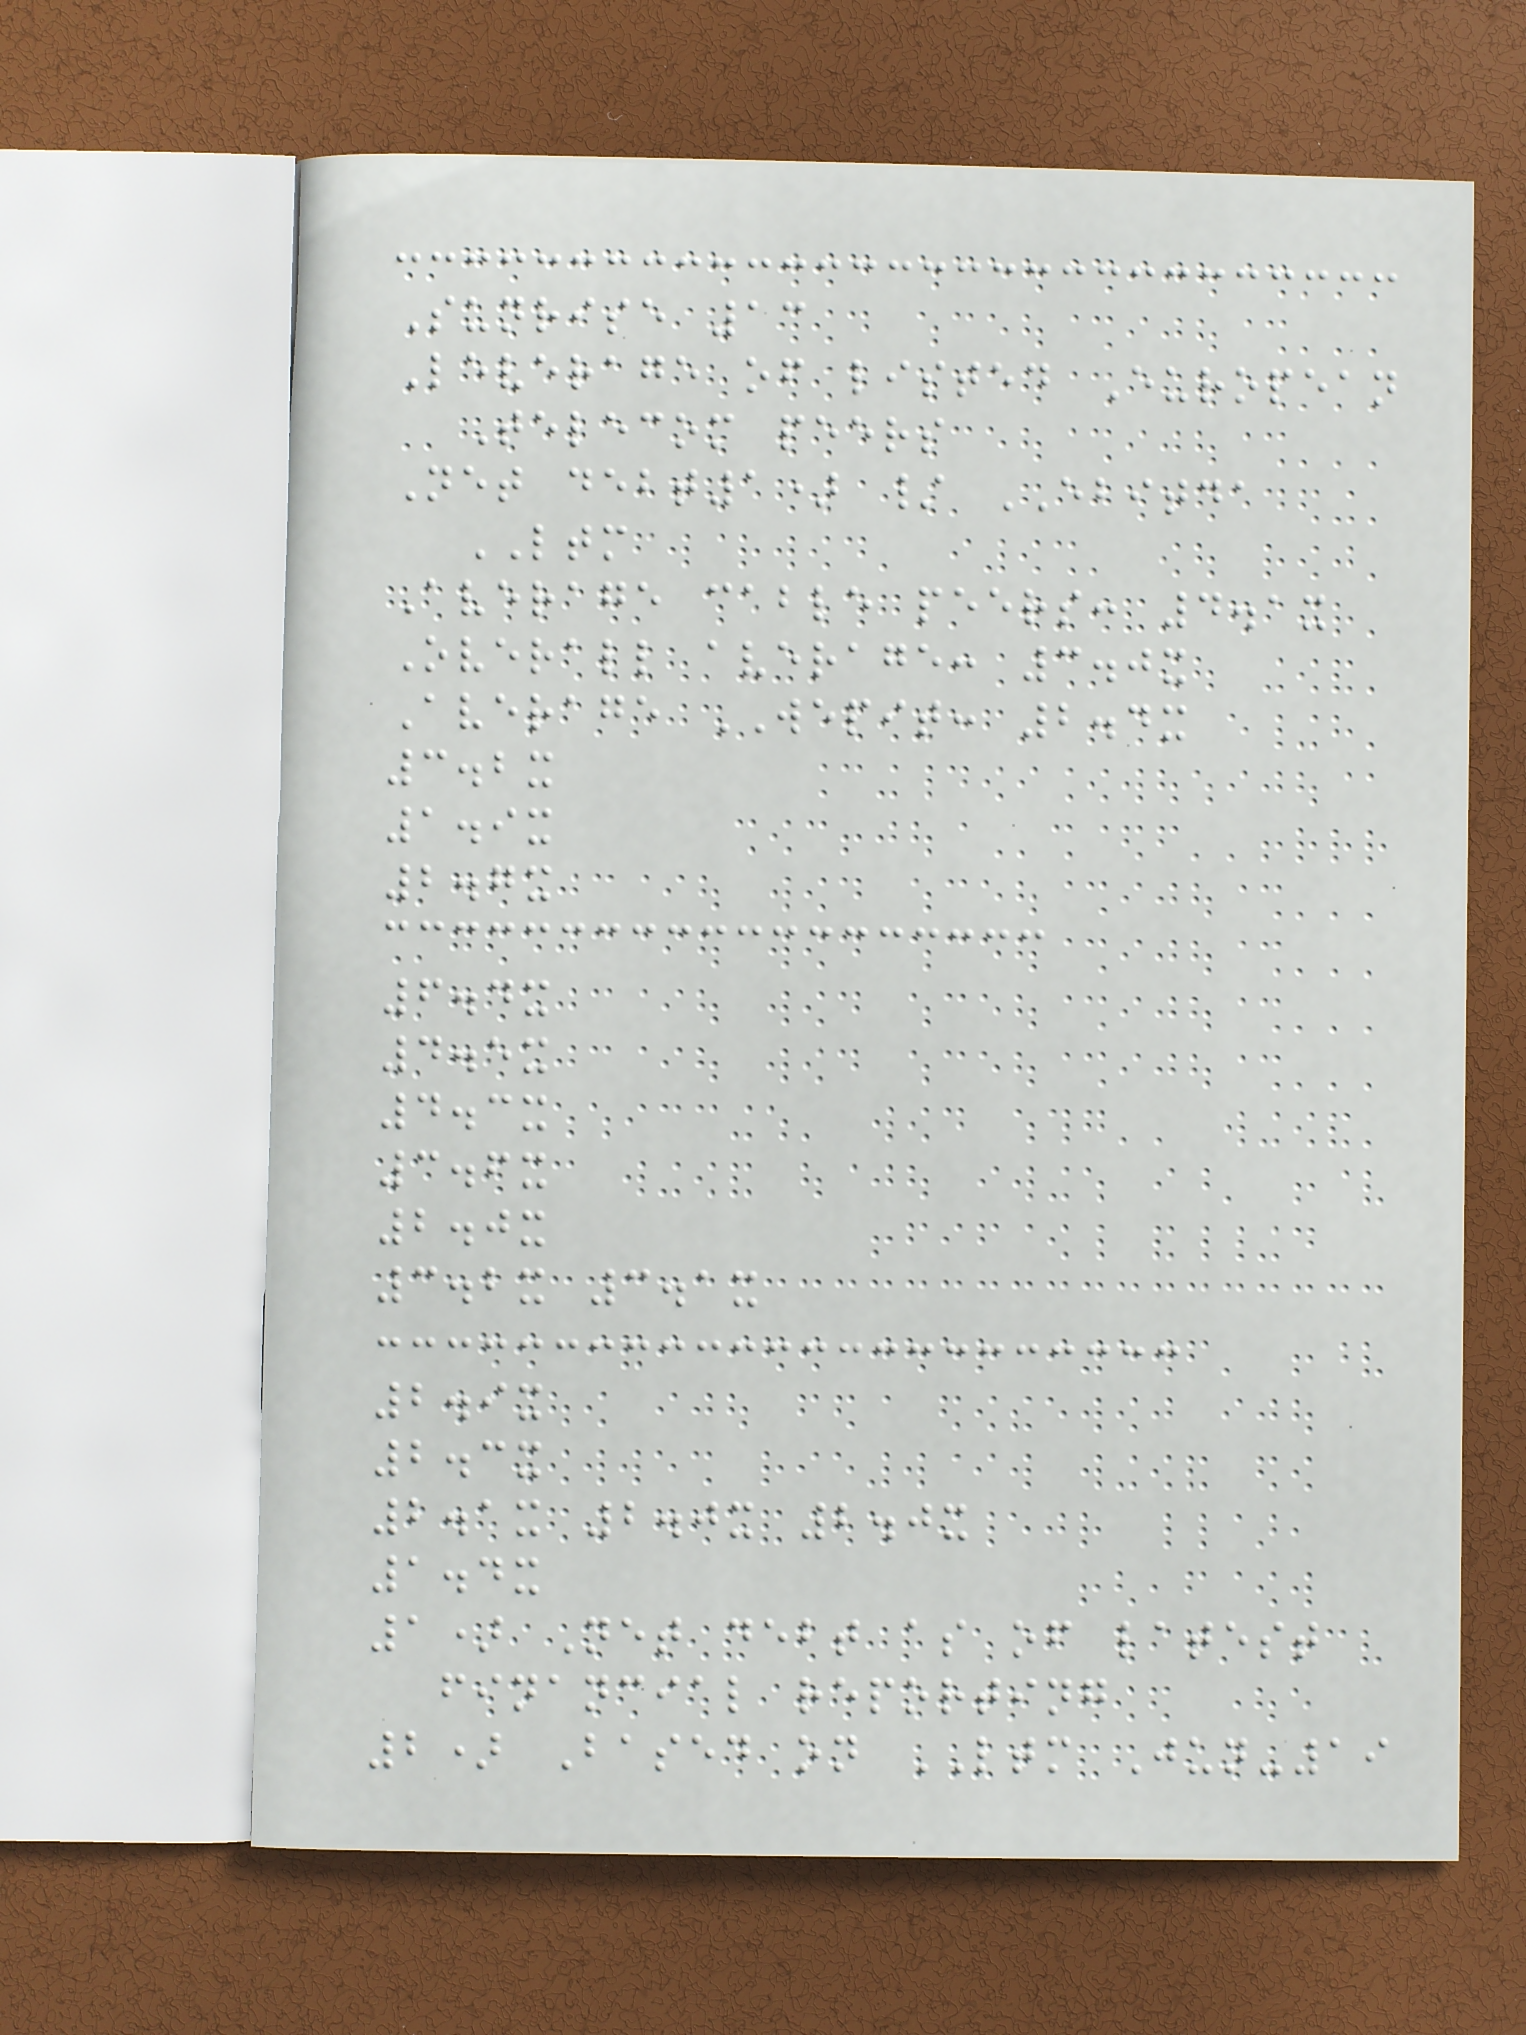Sunrise 13
Leverage of listed European
Telecom peers
Net debt1) / EBITDA
LTM
Average cable peers: 4.1x
Overall average: 3.0x
Average WEPIT: 2.4x
3.2x
1.9x
2.7x
6.4x
4.5x
4.3x
3.6x
2.0x
3.2x 3.1x
2.9x
2.3x
2.1x 2.0x 2.0x
1.4x
1) Net debt as of latest
financial reporting
2) Based on LTM Jun-19
